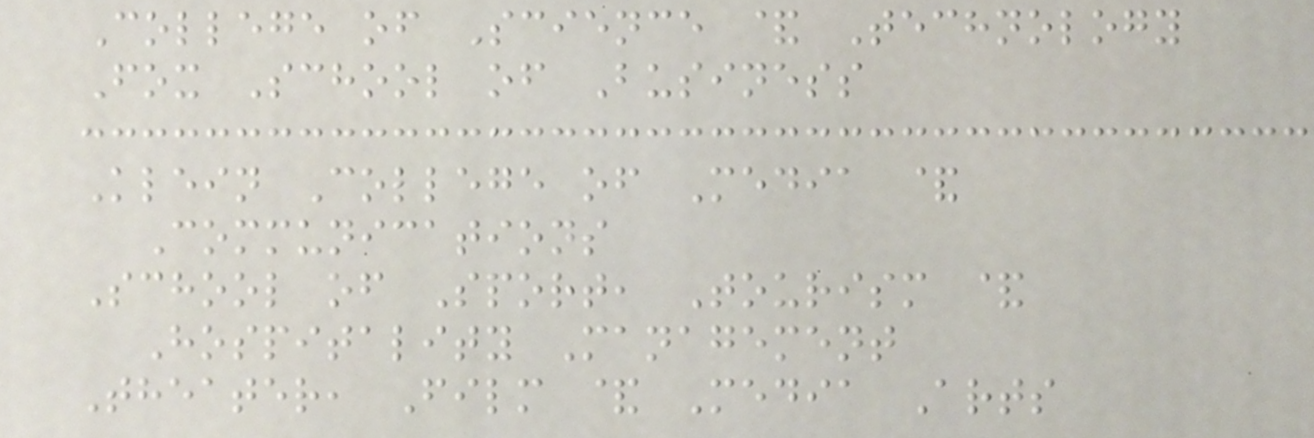College of Science & Technology
Fox School of Business
Klein College of Media &
Communications
School of Sport, Tourism &
Hospitality Management
Theater, Film & Media Arts
